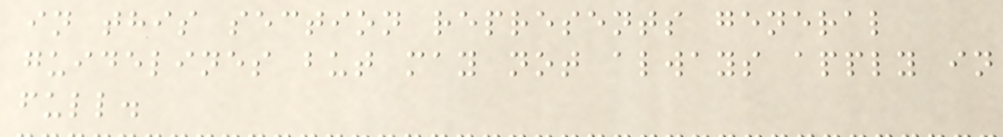in this section represents general
guidelines but may not always apply in
full.
